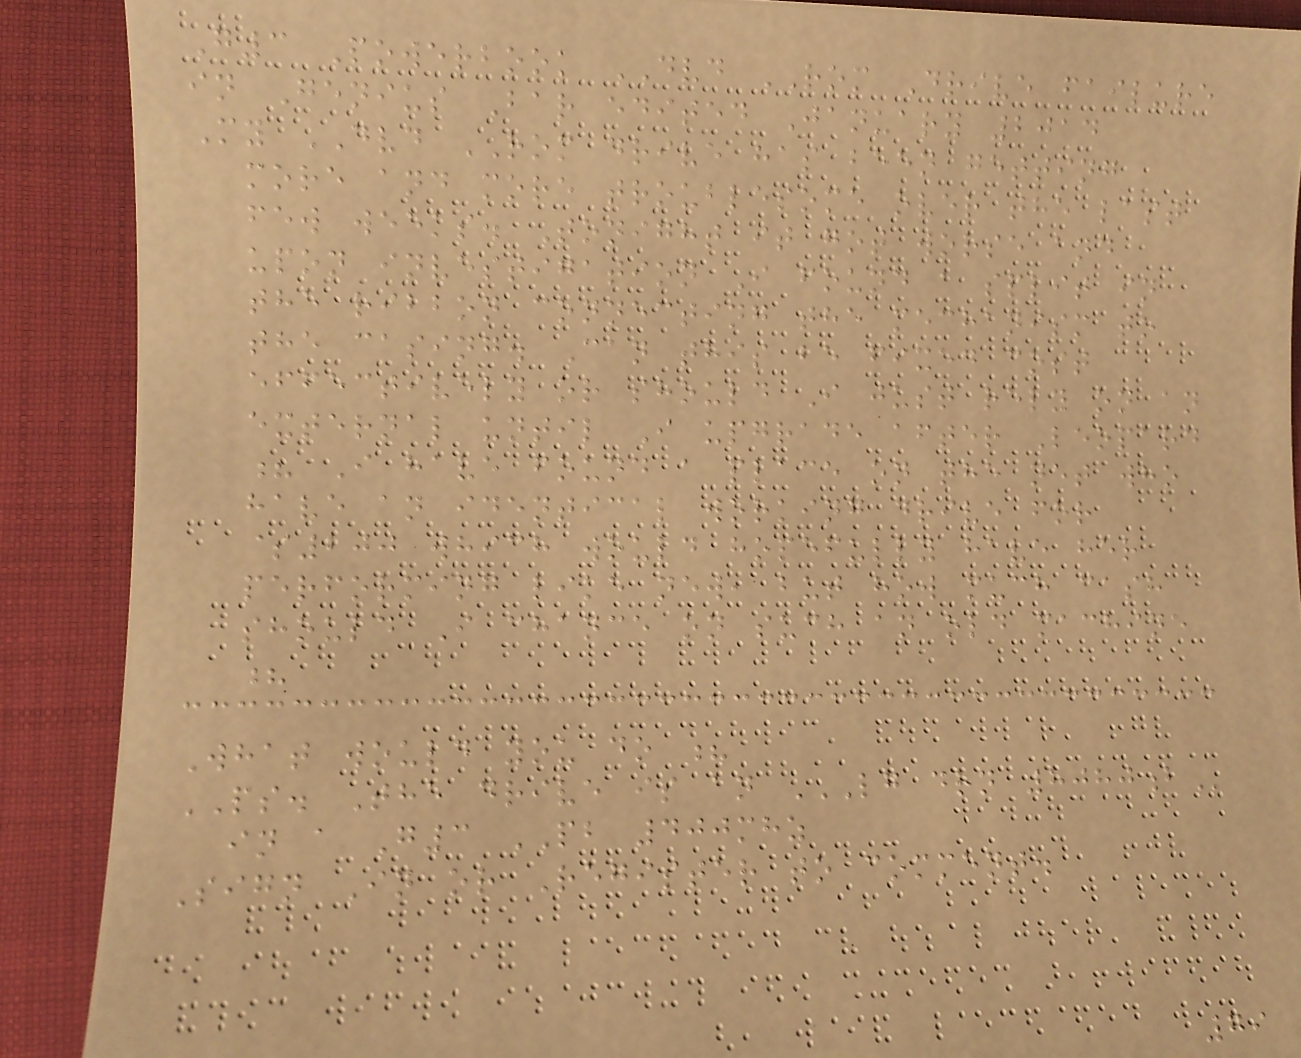G3 Powerbook DVD ROM Drive failure
in Genius Bar edited January 2014
My DVD ROM drive has been getting
more and more troublesome over the last
few weeks. Tonight it got worse and
upon investigation I found a split in
the ribbon connecting the mechanism to
the casing. Can this be fixed cost
effectively or should I just rely on an
external until I upgrade after Leopard
? I have found a place on the net who
have an identical working drive for
$200 which would hopefully have her
performing like new, but how much cash
should I chance on such an old machine
?
What would you do ?
PS. The drive is an LG DRN 8080B
in a G3 PB 400mhz
Sign In or Register to comment.
79
